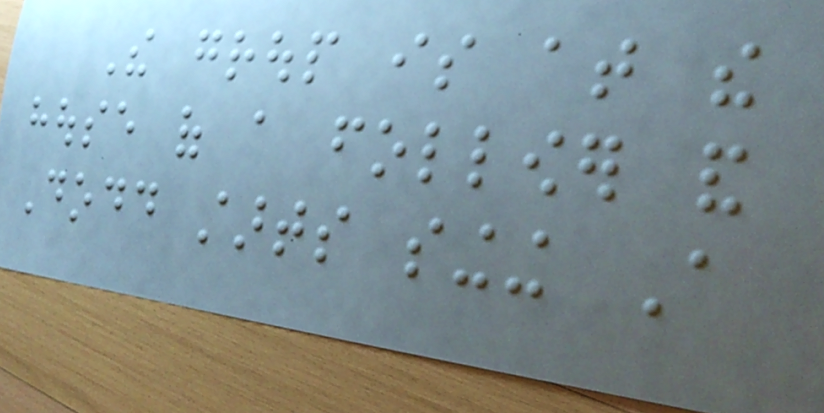The group is at the
house of a follower and
Dodd starts singing A
